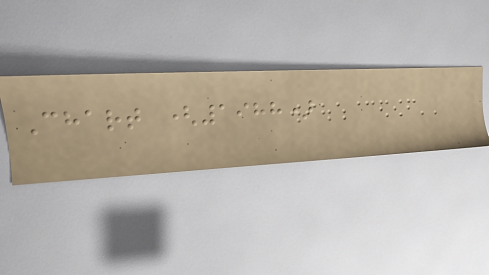Chart (1988)
